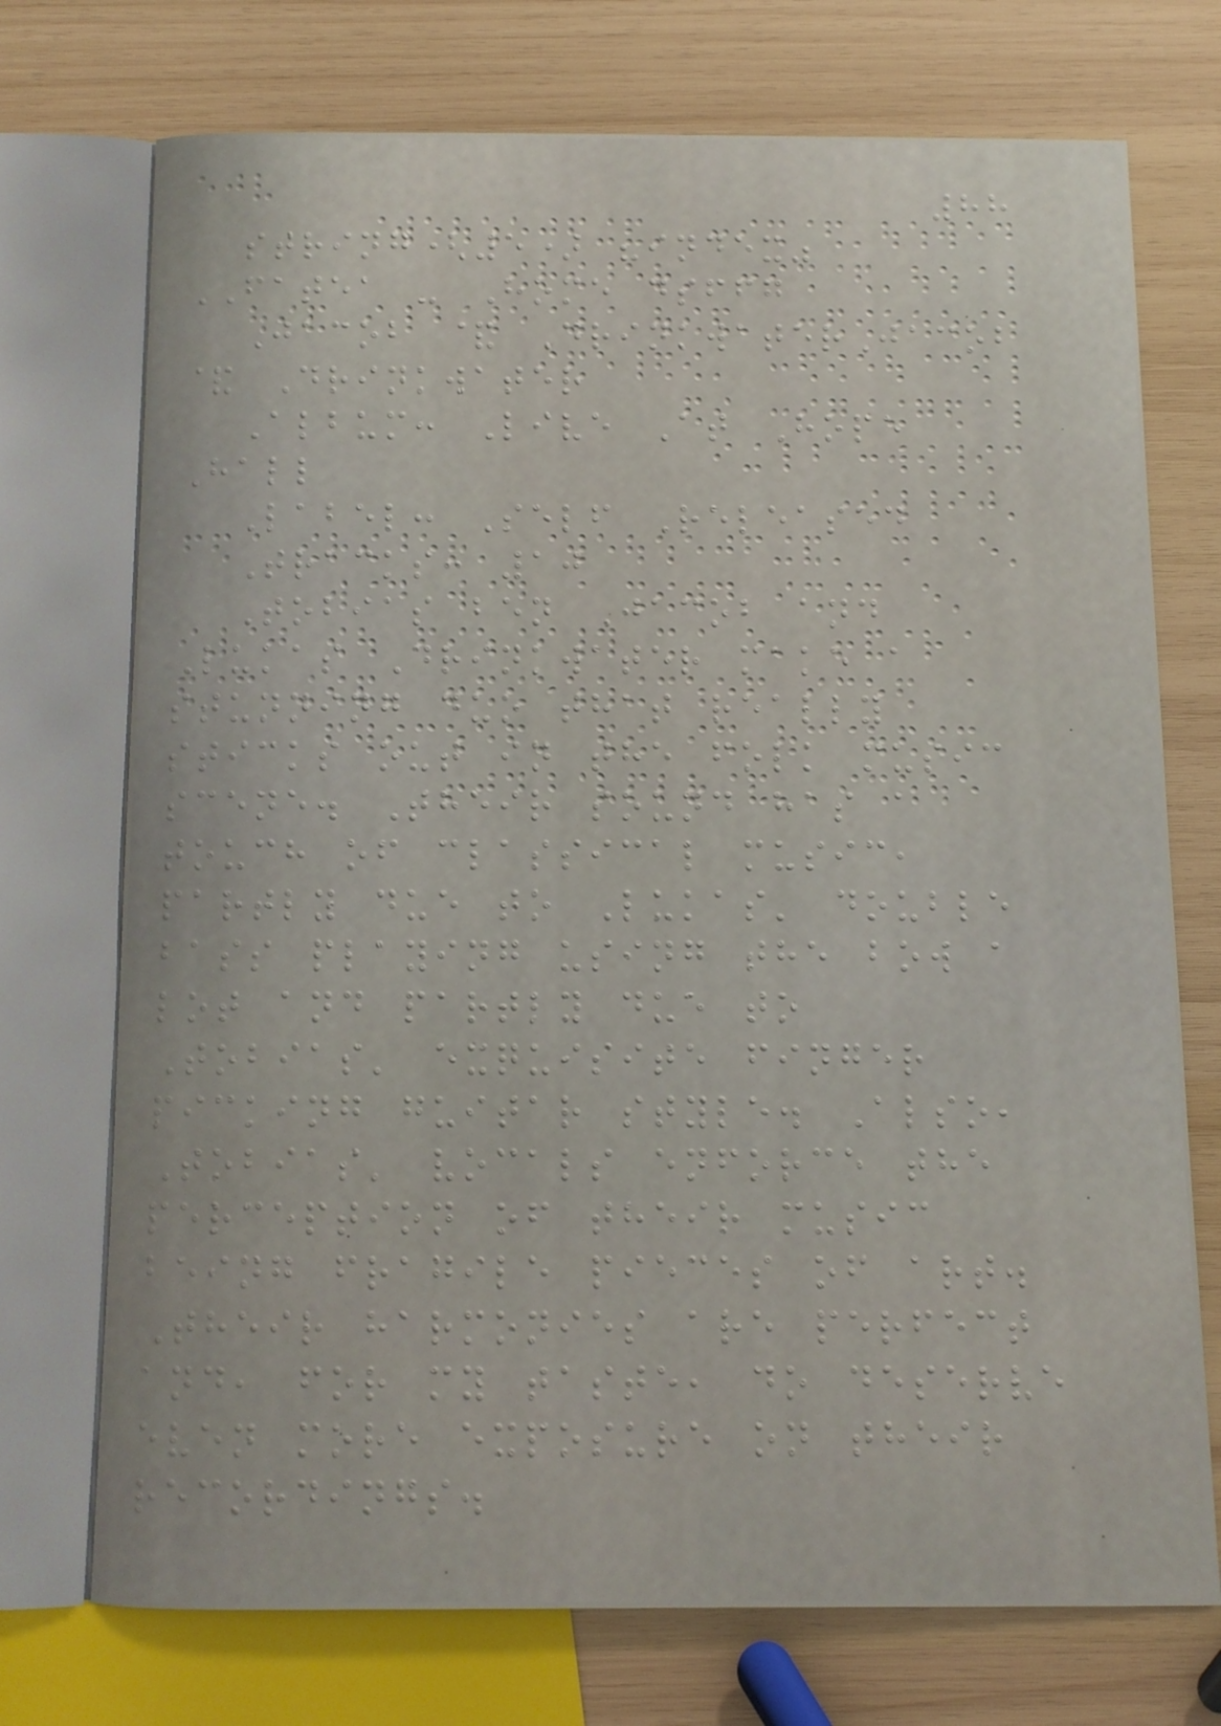88
string(5) "index"
FATEA - Home dsffg
Jacob & DrinkwaterJacob
& Drinkwater
Album: Live At Hope
Hall
Label: Self Released
Tracks: 10
Tobias ben Jacob and
Lukas Drinkwater make a
stunning duo that really
sticks out in the folk music
scene. Their sound has a
touch of classical music,
partly due to Lukas' double
bass playing using the bow a
lot and partly due to
Tobias' exquisite finger
picking guitar style. Also,
Tobias' vocals enforce the
perception of their music
being fragile pieces of art.
Their harmonies are perfect
and, for my taste, do deserve
even more exposure on their
recordings.
